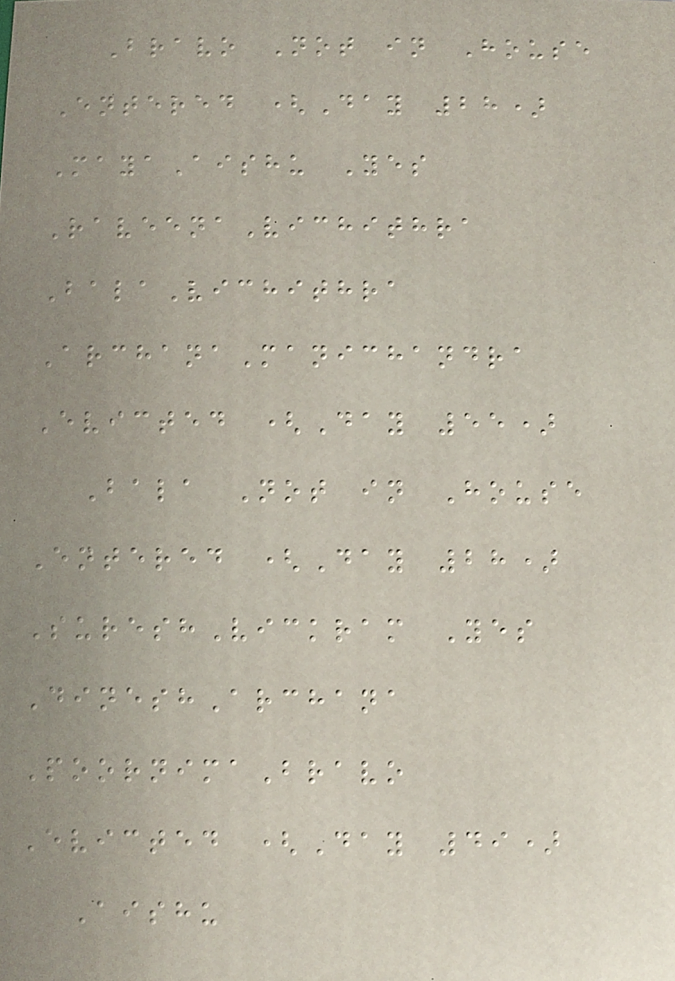Bravo Not in House
Entered (Day 28)
MayaAishu Yes
RaveenaVichithra
BalaVichithra
ArchanaManichandra
Evicted (Day 55)
Bala Not in House
Entered (Day 28)
SureshVickram Yes
DineshArchana
PoornimaBravo
Evicted (Day 49)
Aishu
